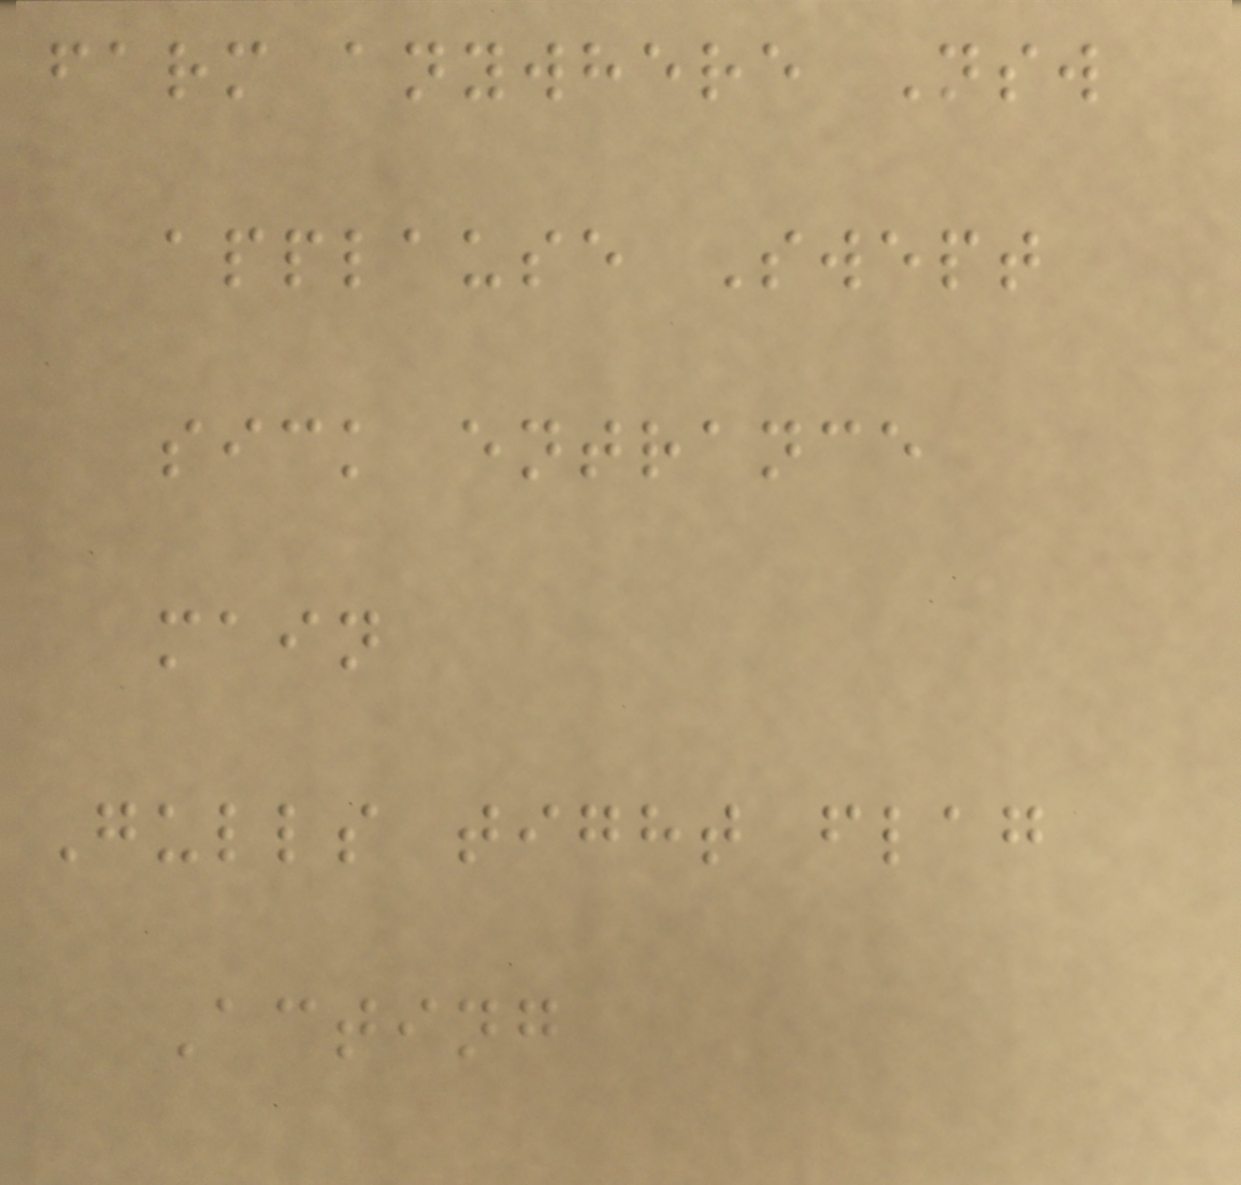farm anywhere Nsw
applause Swept
sick entrance
main
Gulls tight flag
Acting
